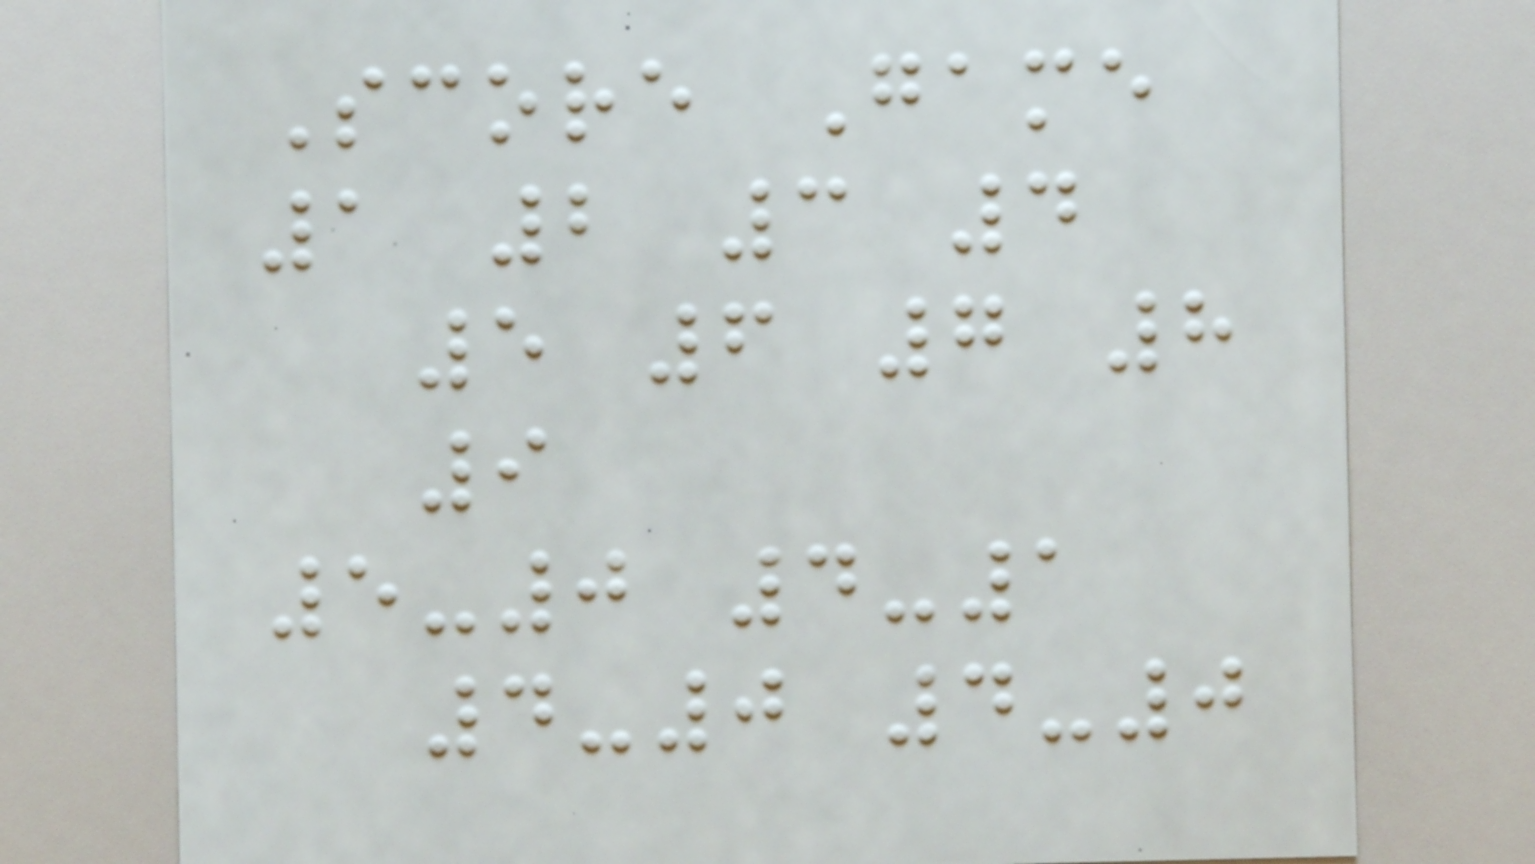Score Game
1 2 3 4
5 6 7 8
9
5-0 4-1
4-0 4-0
